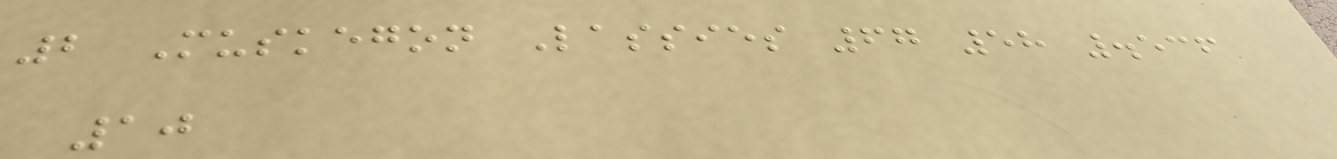2 Muskegon Lassies 67 58 .536
10
